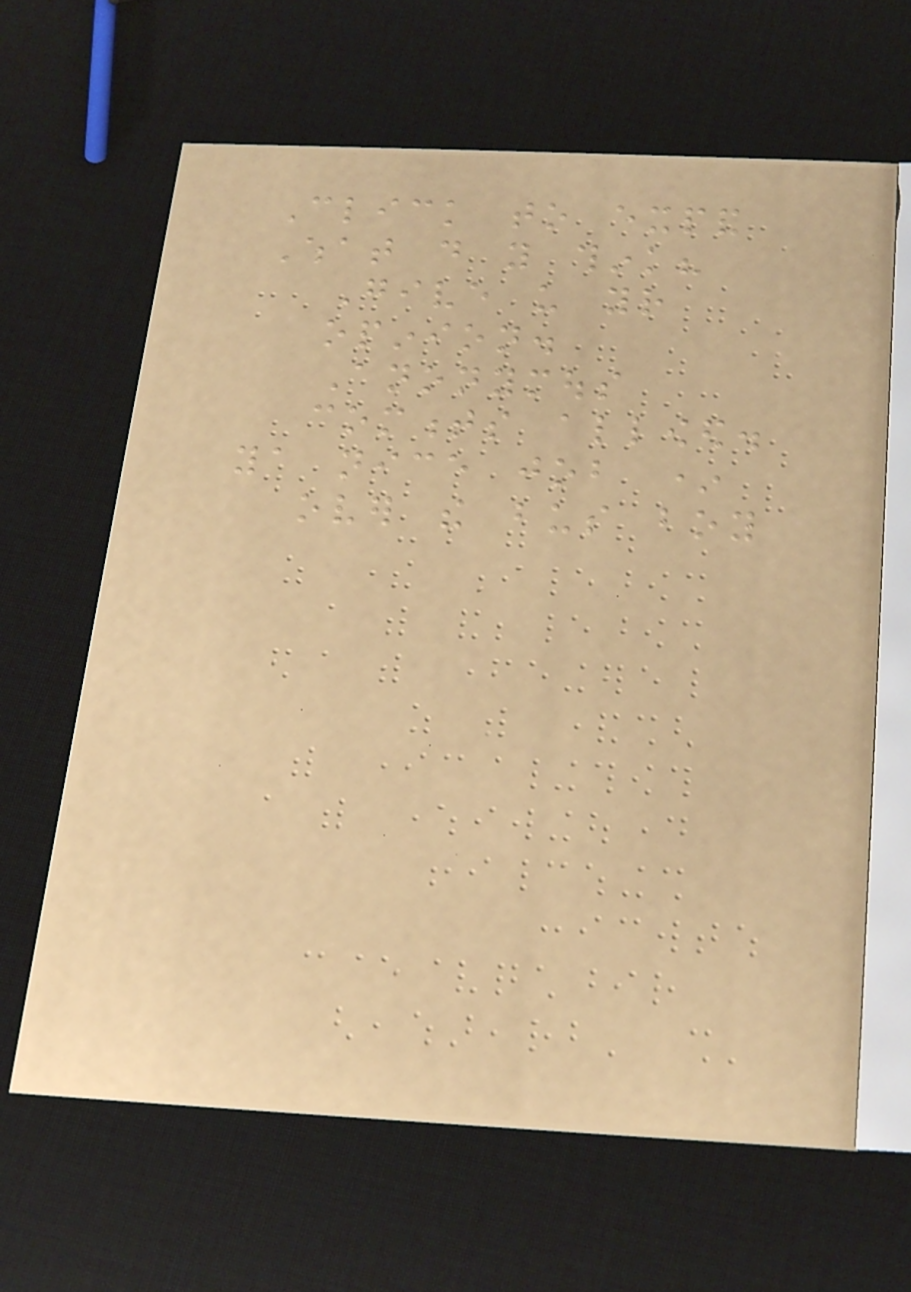Click to expand
What do you think?
Give us your
opinion.
Anonymous
comments allowed.
ya nice job *
over the bus boy
